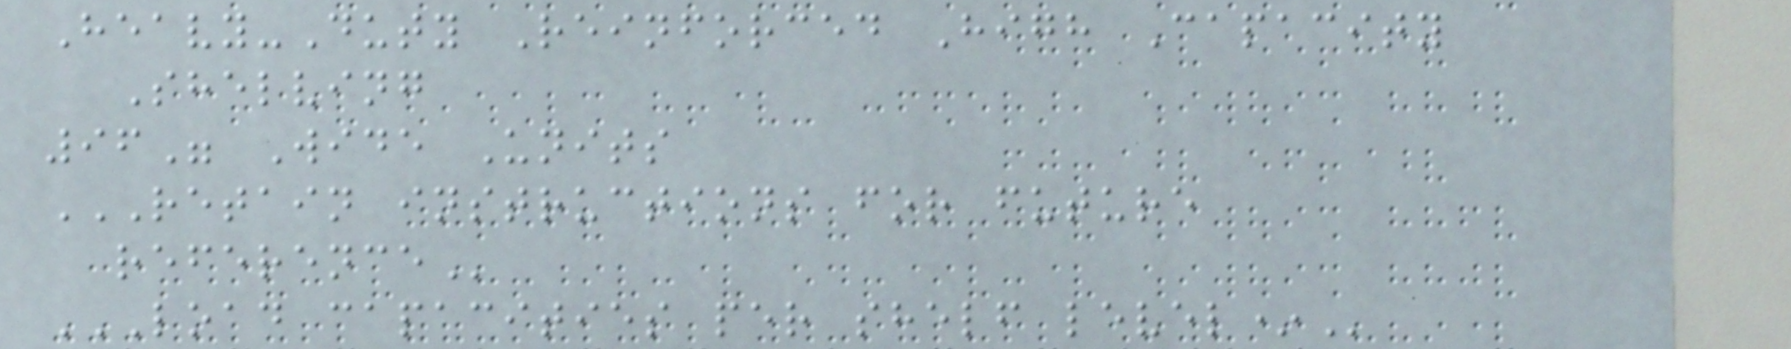Heavy-Duty Reinforced High Capacity
Shelving
96" Wide Units
RETAIN INSTRUCTIONS FOR FUTURE
REFERENCE
LOAD CAPACITIES PER SHELF LEVEL*
